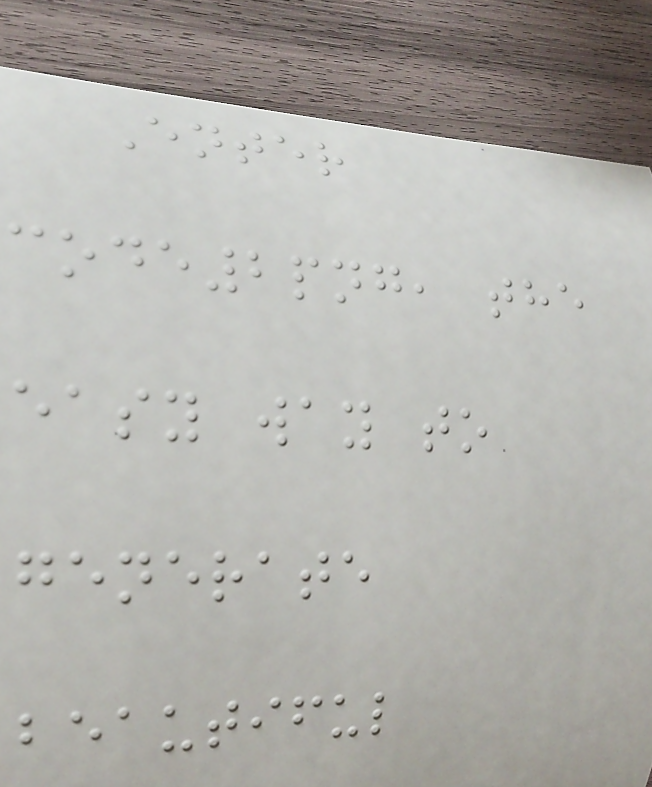Enter
code2png, the
easy way to
generate
beautiful
